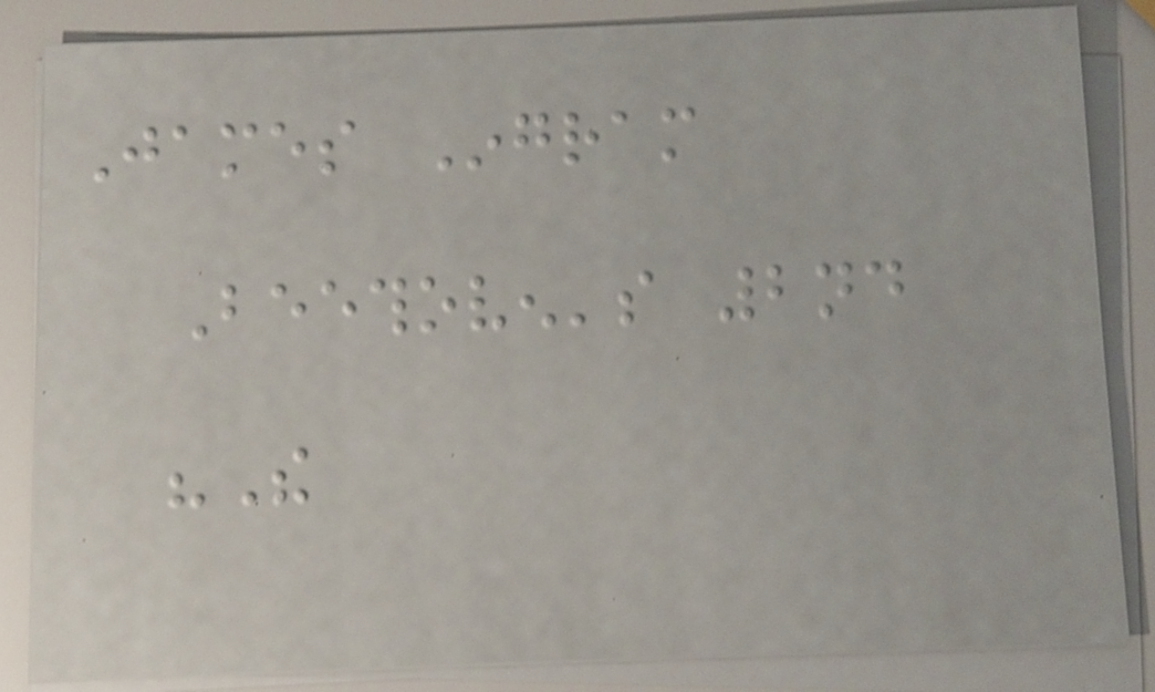James Ingram
Beethoven's 2nd
"The
